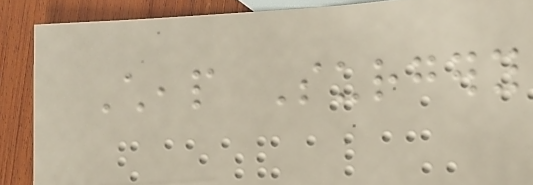Cheap Surgery
